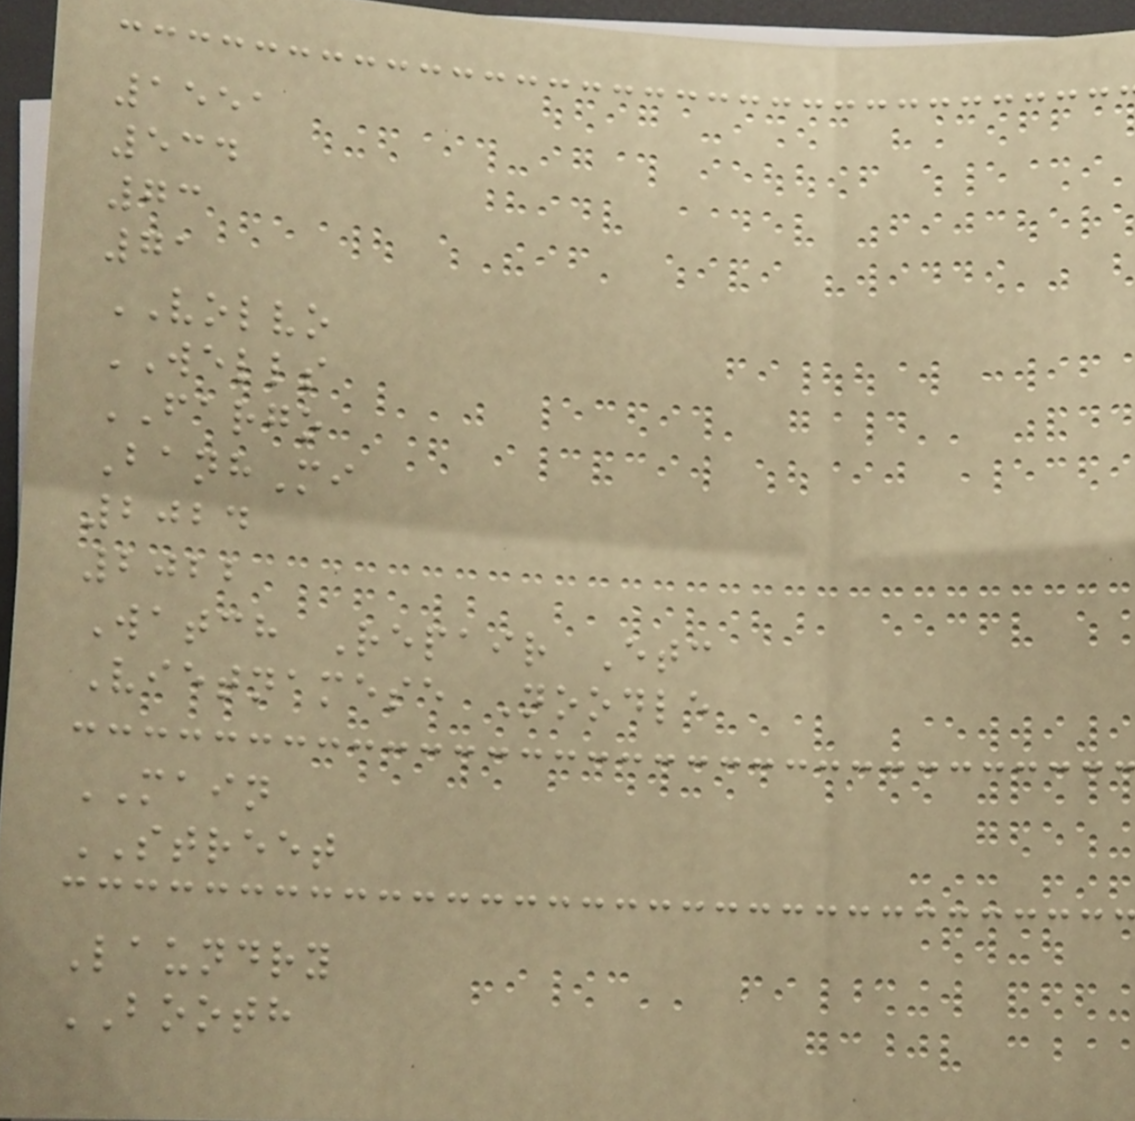1551
534
73
71
VOLVO
WELLS
FARGO
BanhMi
2024
2022
Watch Repair Etc
Vietnamese Noodle
MAIN
STREET
Laundry
BOOTH
